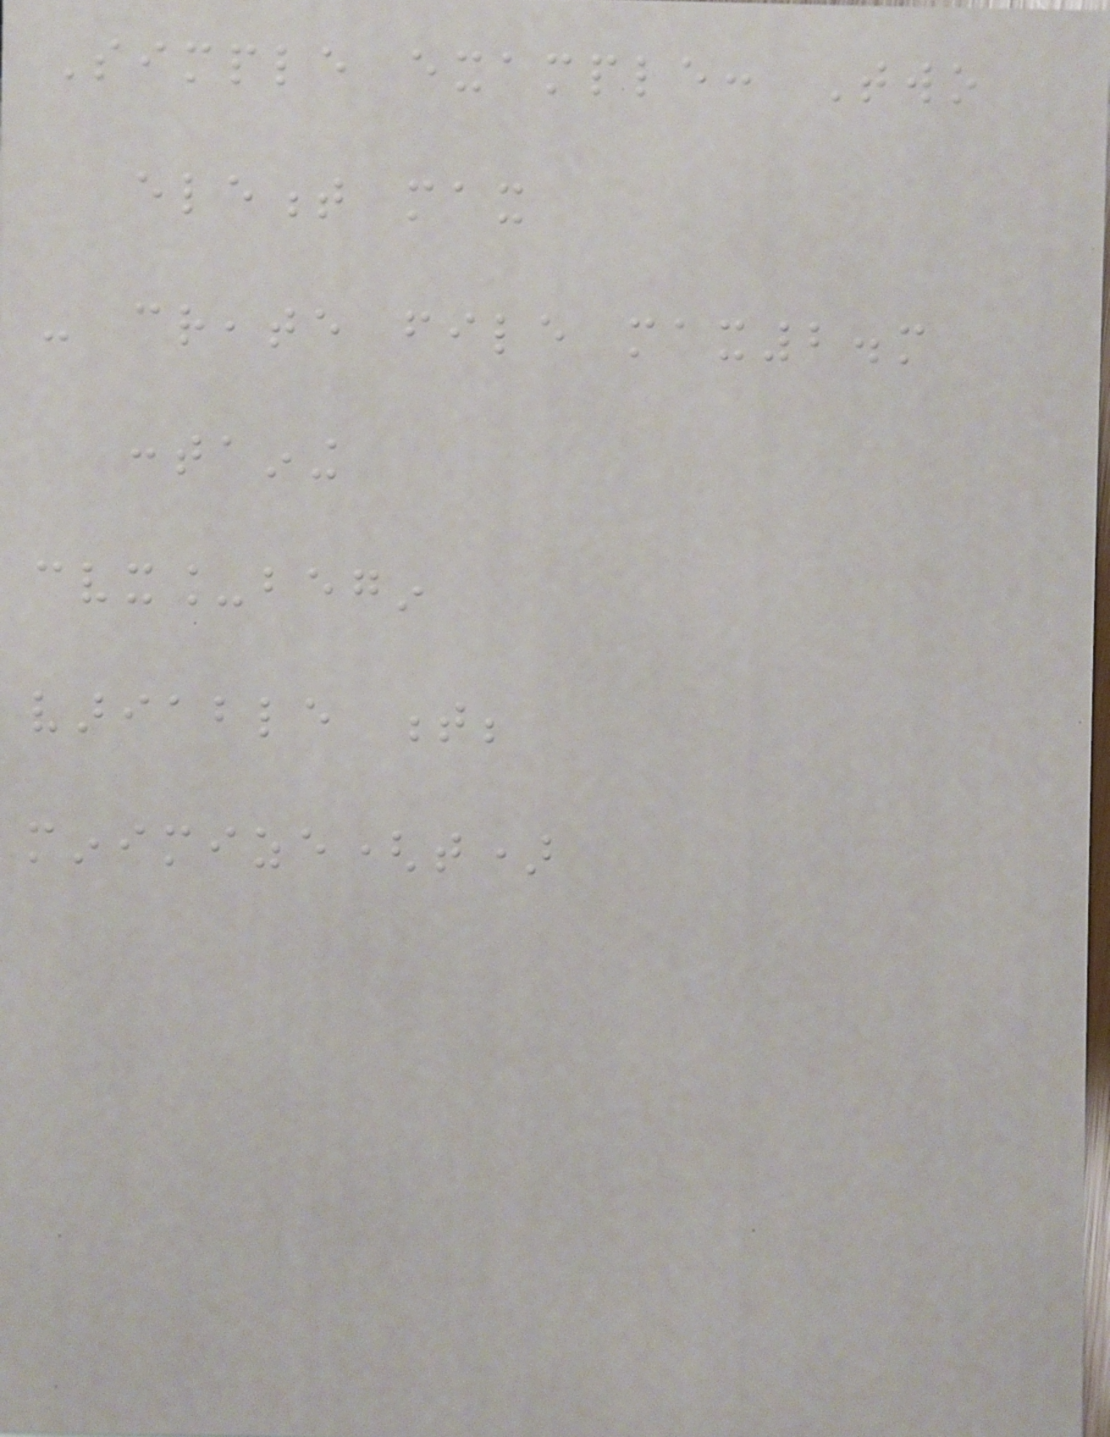Simple example: Two
element max
- create file max2.m
containing
cvx_begin
variable t;
minimize(t)
